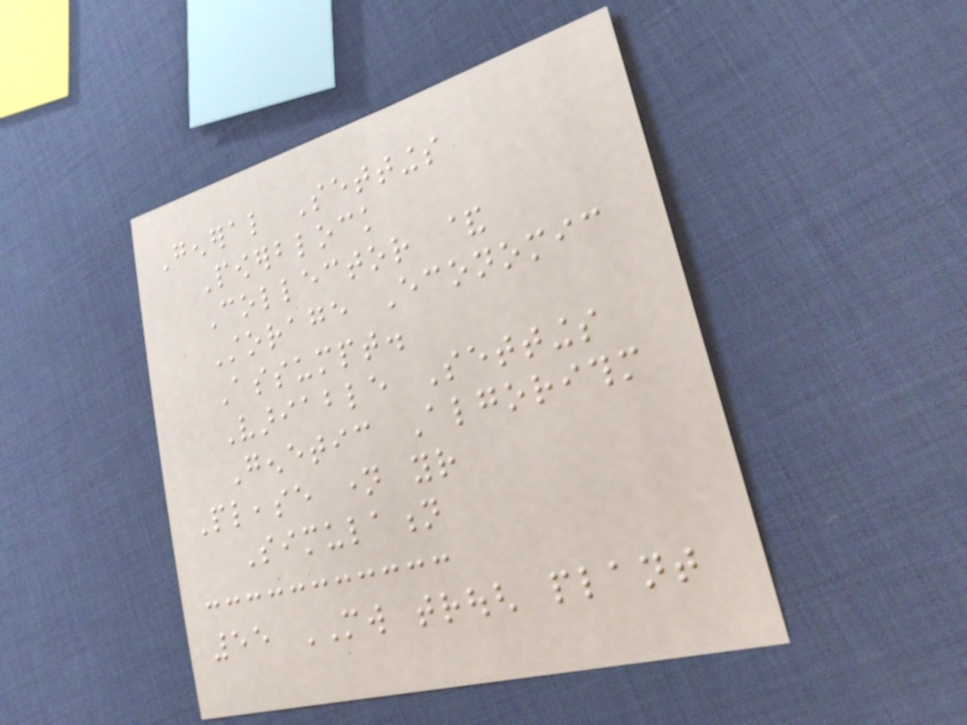General Settings
Powerblock
Collector &
Storage Economic
Assumpt.
Variable Settings
Genetic Algorithm
Please name your
Simulation
55 MW trough plant
